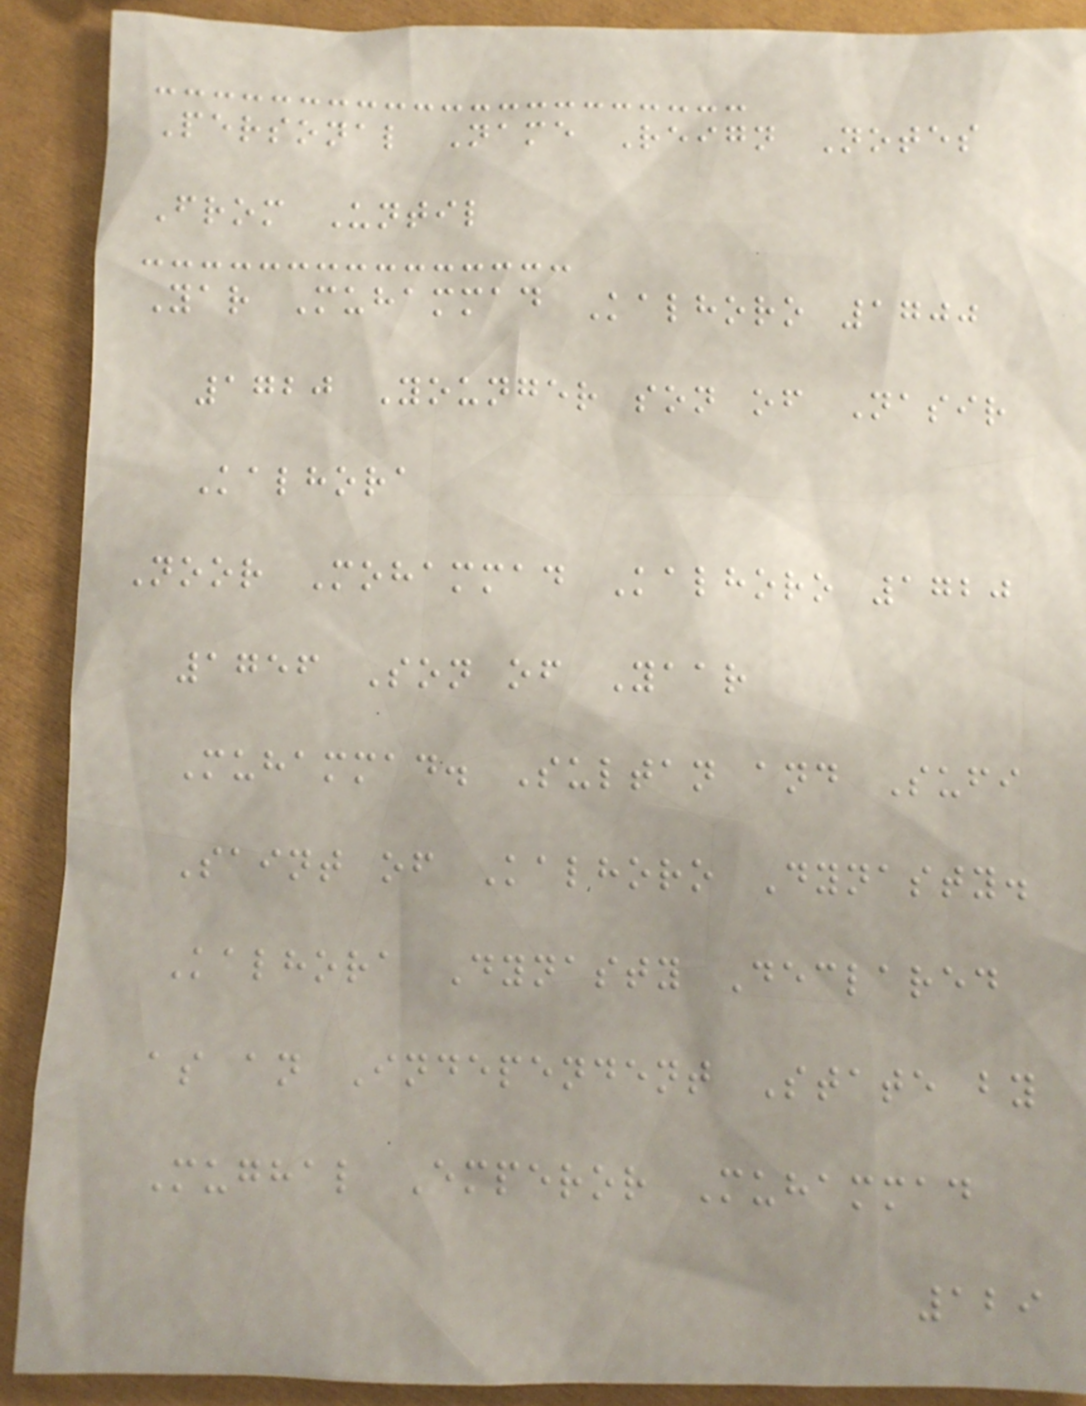Personal Name Reign Notes
From Until
Yar Muhammad Kalhoro 1700
1720 Younger son of Nasir
Kalhora
Noor Mohammad Kalhoro 1720
1756 Son of Yaar
Muhammad. Sultan and Sufi
Saint of Kalhoro Dynasty.
Kalhora Dynasty Declared
as an Independent State by
Mughal Emperor Muhammad
129
